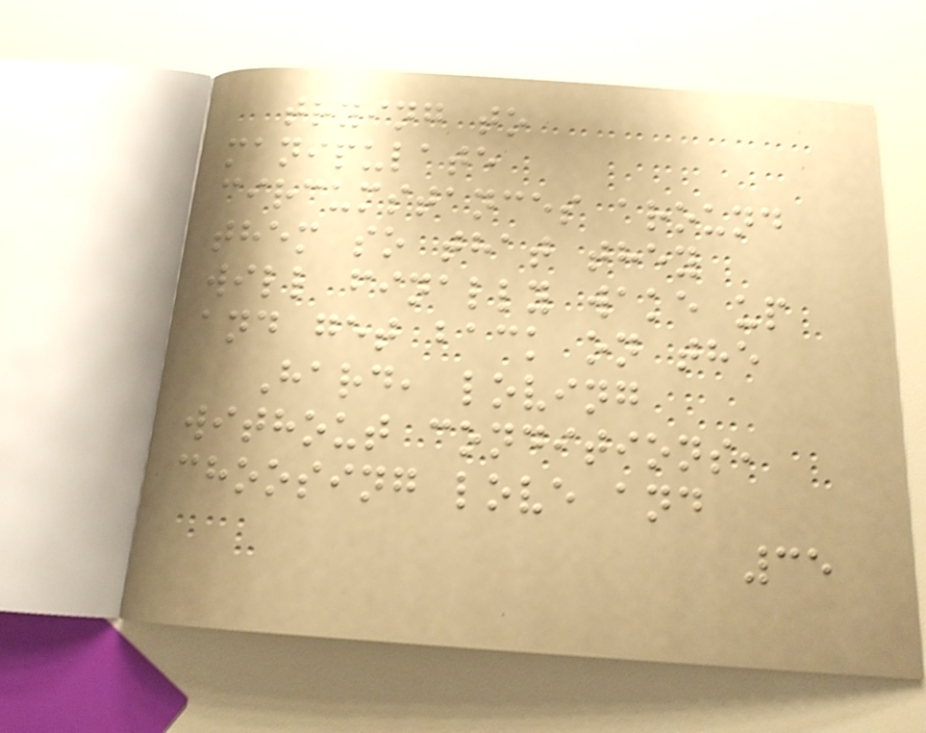trying to
manipulate
circumstances around
them so that they
will finally wake up
and get back on the
Hard, loving
without conditions,
choosing love and
35
